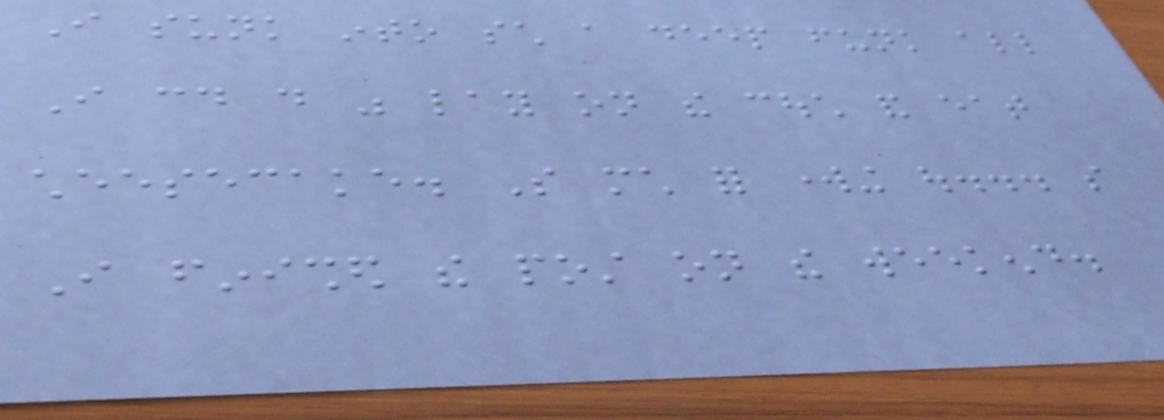I sunk into such a deep funk all
I could do was lay on the couch and eat
cheesecake. So much for working out... so
I finished the post on the weekend.
